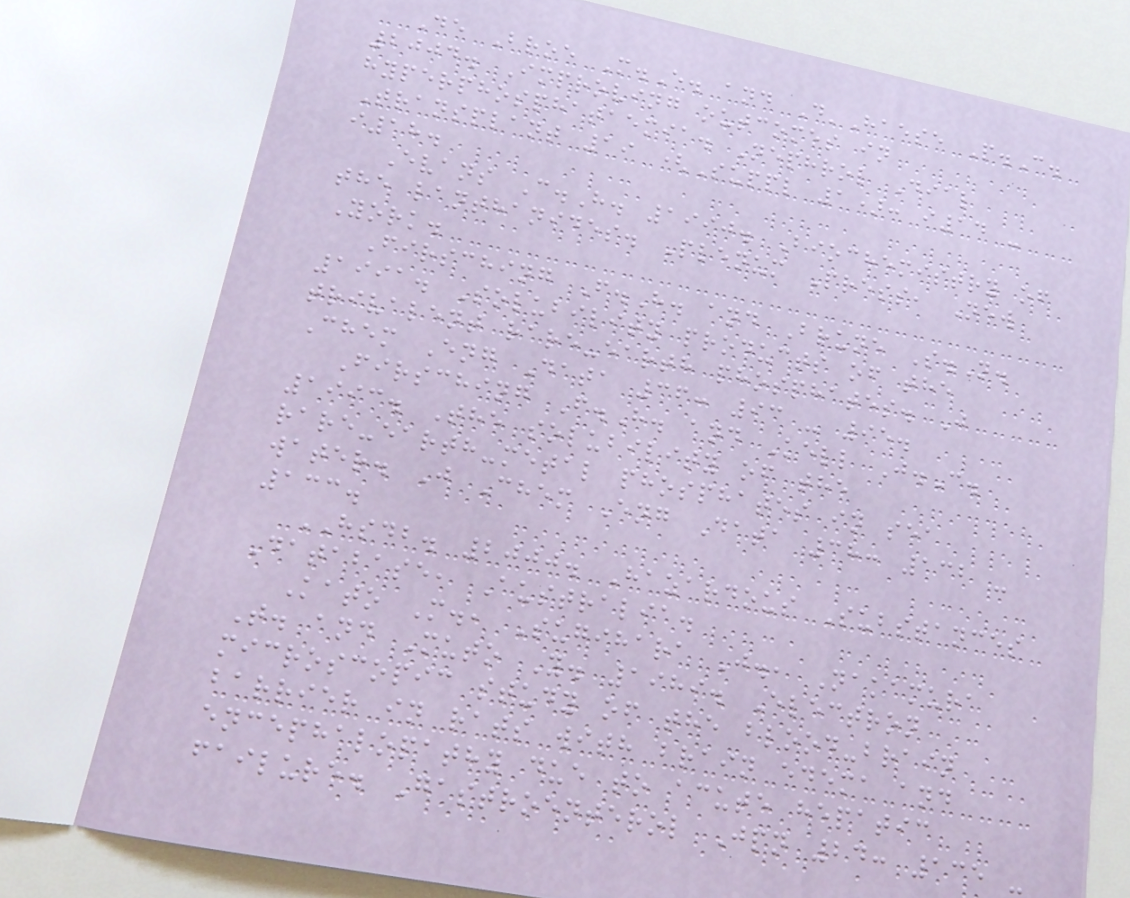De Broe M.E. and D'Haese P.C.
2004. Improving outcomes in
hyperphosphataemia. Nephrol Dial
Transplant 19 (Suppl 1): i14 -
i18.
Evans C.H. 1990. Biochemistry of
the lanthanides. Plenum Press, New
York.
Firsching F.H. and Brune S.N.
1991. Solubility products of the
trivalent rare-earth phosphates. J
Chem Eng Data 36: 93 - 95.
Firsching F.H. and Kell J.C.
1993. The solubility of the
rare-earth-metal phosphates in sea
water. J Chem Eng Data 38: 132 -
133.
HSDB. 2000. Hazardous Substances
Database, Australia.
Kato M., Sugihara J., Nakamura
T. and Muto Y. 1989. Electron
microscopic study of the blood-brain
barrier in rats with brain edema and
encephalopathy due to acute hepatic
failure. Gastroenterol Jpn 24: 135 -
